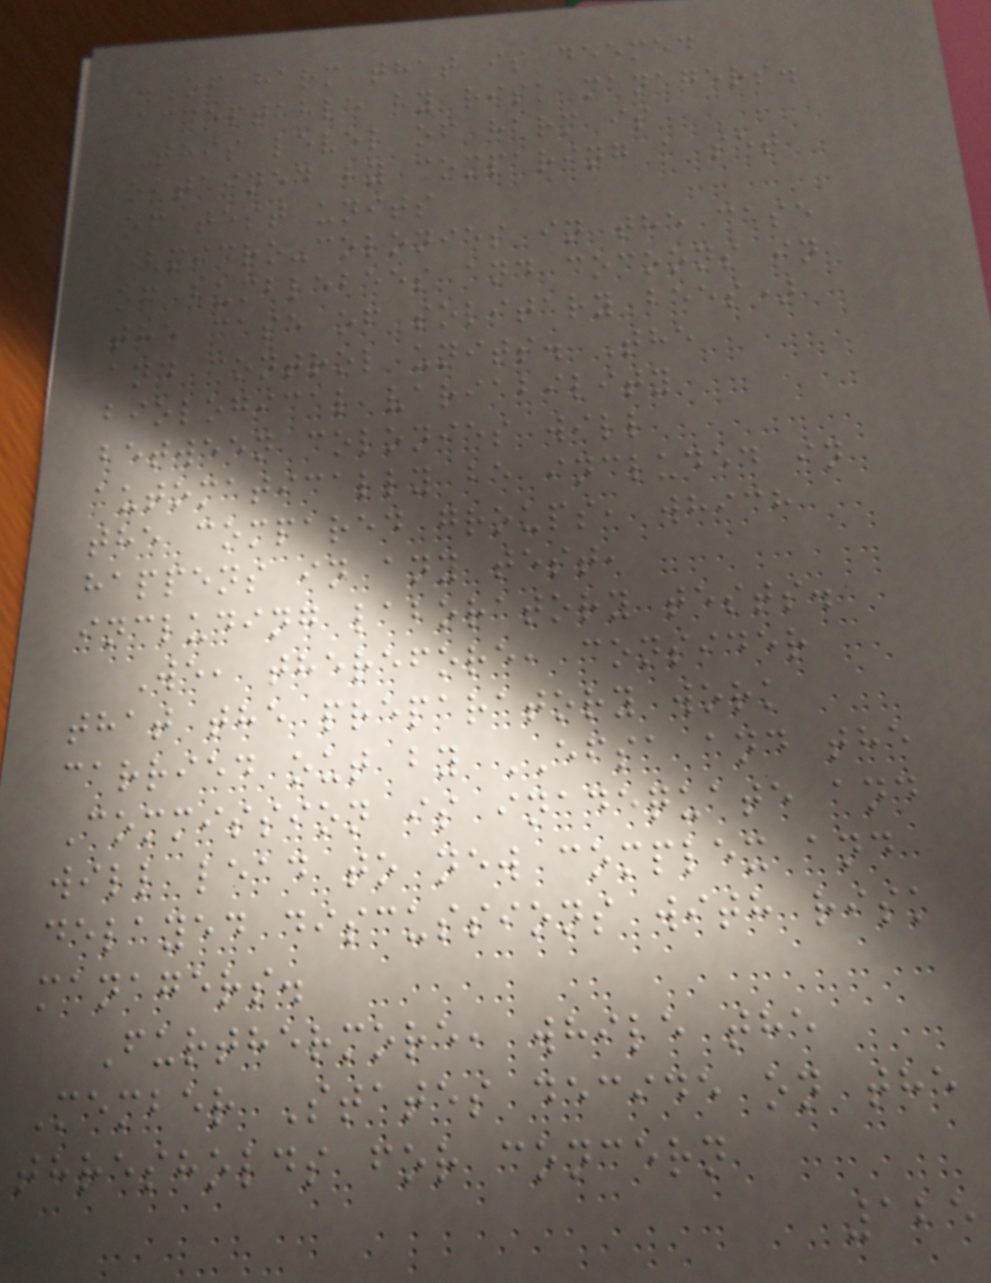of harm that is deemed
acceptable by risk managers.
This level of harm is
obtained by comparing a set
of test units
(micro-colonies in the case
of bumblebees and cocoons in
the case of solitary bees)
and control units. The
biological variability
between colonies will
automatically be included in
the compared groups, which
happens in any test,
including laboratory tests.
We, therefore, consider
that the preparatory work
carried out by EFSA and the
Commission is inadequate and
will lead to new complex and
delayed discussions with risk
managers.
Furthermore, while the
Member States decide on the
thresholds for concern
125
